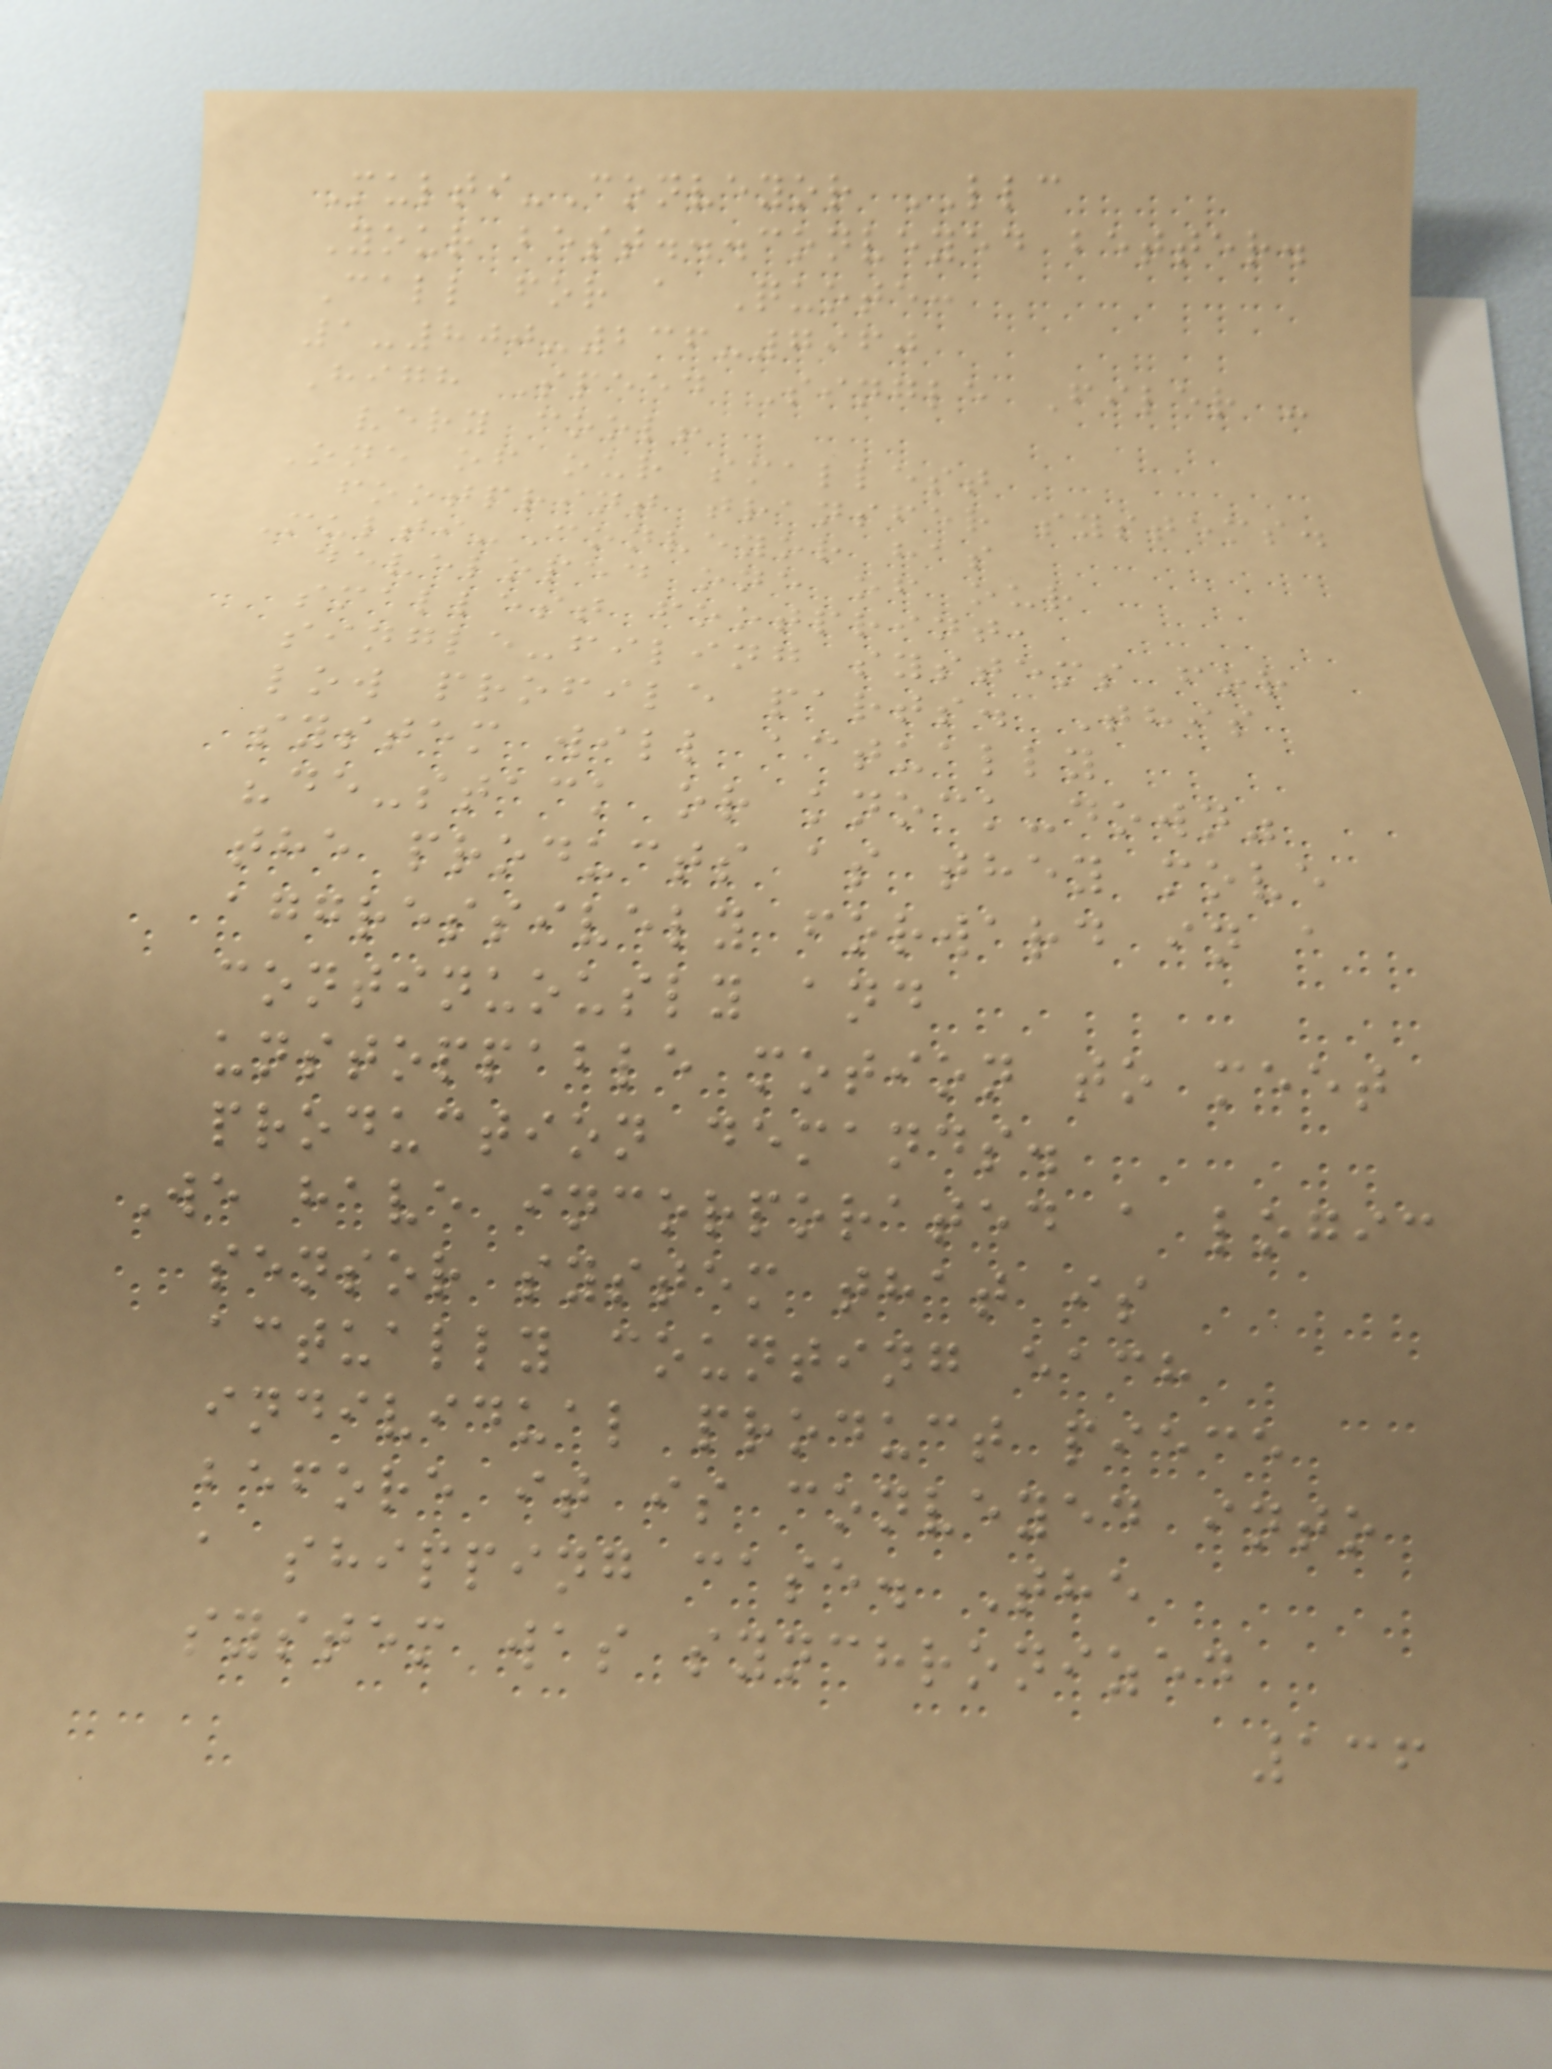Multi-Conveyor LLC
Your best...conveyed better.
Call for a Quote:
1-800-236-7960
High Speed Single Filer -
very cool!
One of our smallest
footprint transfer systems.
Multi-Conveyor has
developed one of our
smallest footprint,
single-filing systems for
low profile parts. This
system will actually
"de-stack or knock-down"
the products as they move
aggressively forward in a
continuously and
unstoppable motion to meet
production demands.
We have incorporated a logic
sensor system that is
actually counting each
individual product piece
before it is conveyed into
a shipping case. The
system was synchronized
136
